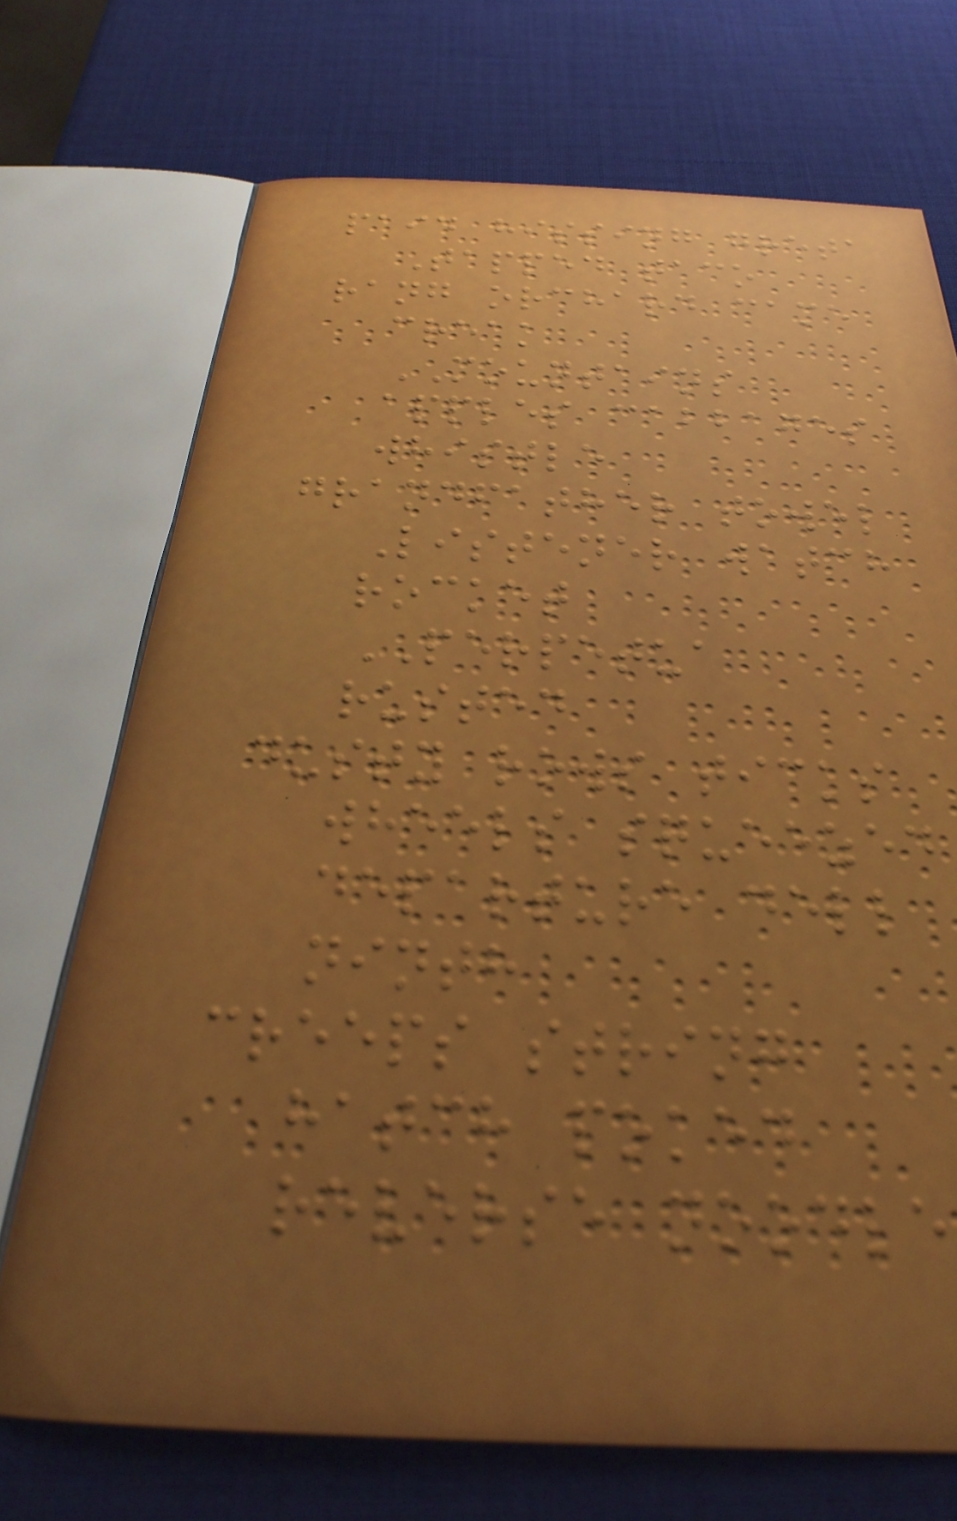paid hissing greta
Tapped taco
rang orchard came
creak
MOUNTAINS
apples cabbages
whistle
grandfather towel
Listener watch
rocket
PERPETUA
rusted
dusty rows ticks
wheels squeezed
departure dell
ninth
creeps string
hatch poked
reverse noodle
